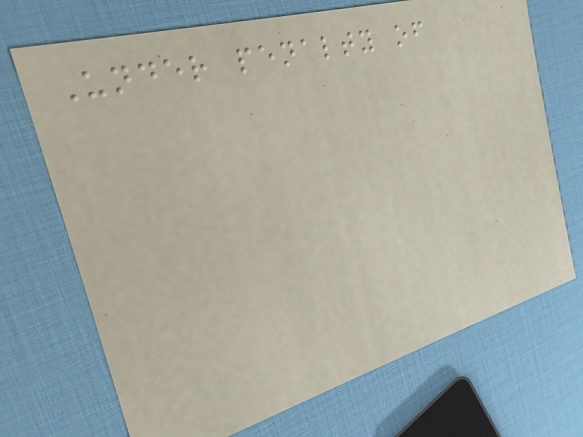Under penalty of
